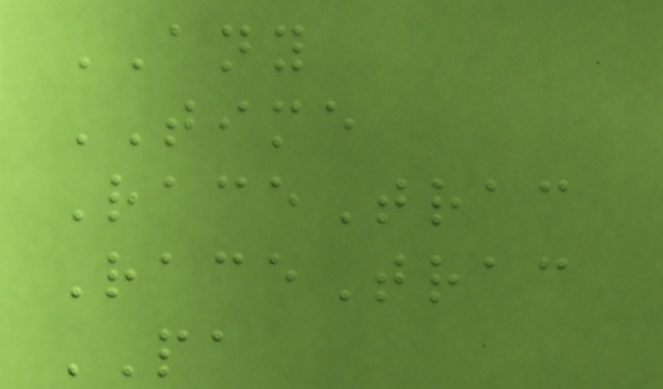ANY
TIME
RaceTrac
RaceTrac
PA
